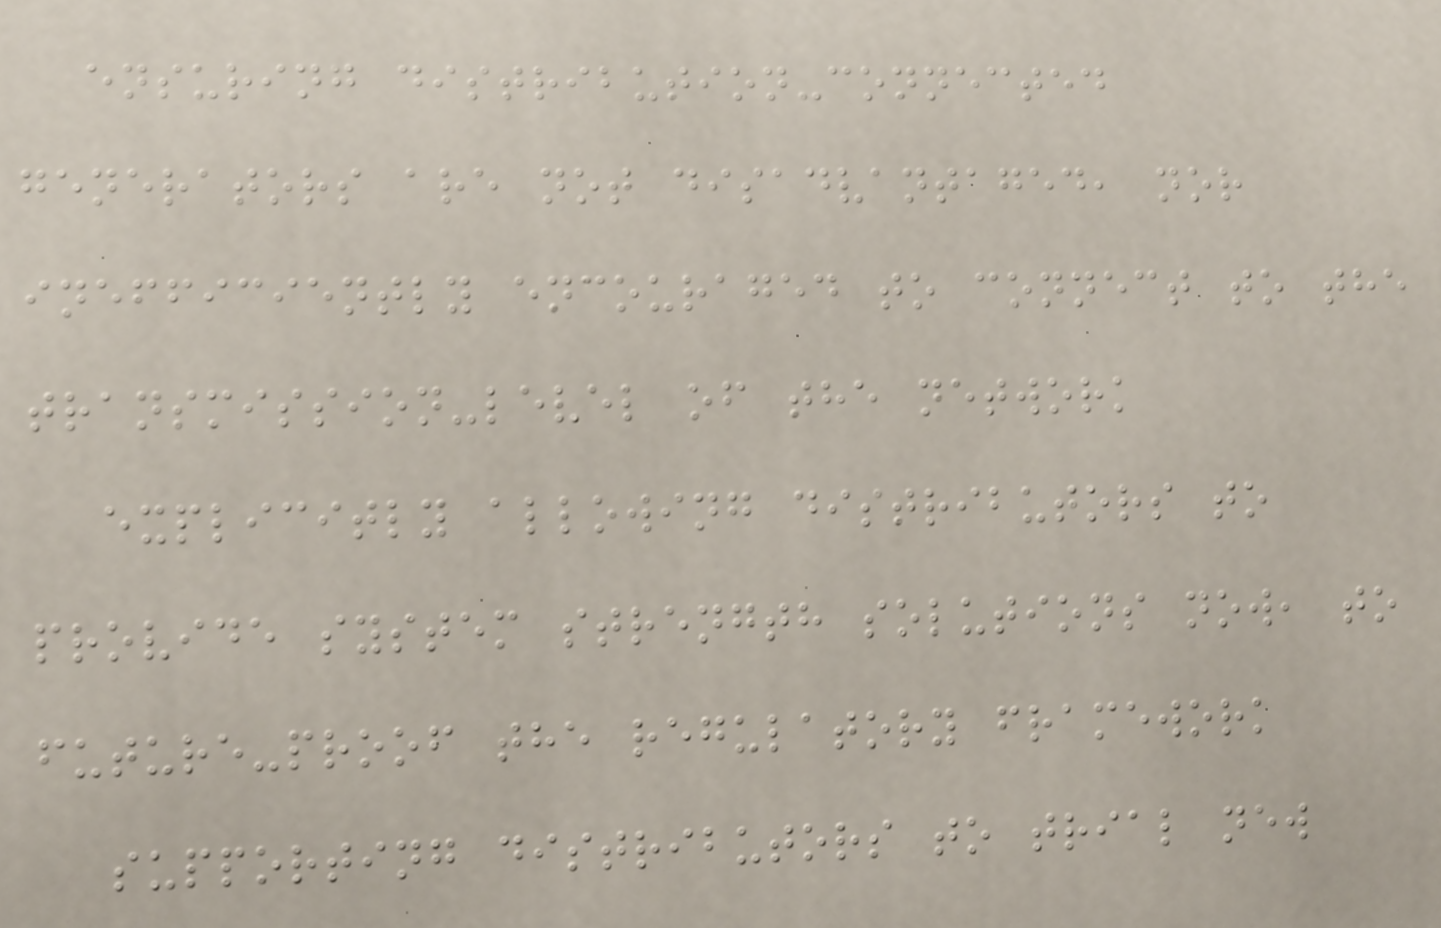ensuring distribution-connected
generators are not disadvantaged, nor
inefficiently encouraged to connect to the
transmission-level of the network
explicitly allowing distributors to
provide system strength solutions now, to
future-proof the regulatory framework
supporting distributors to trial new
